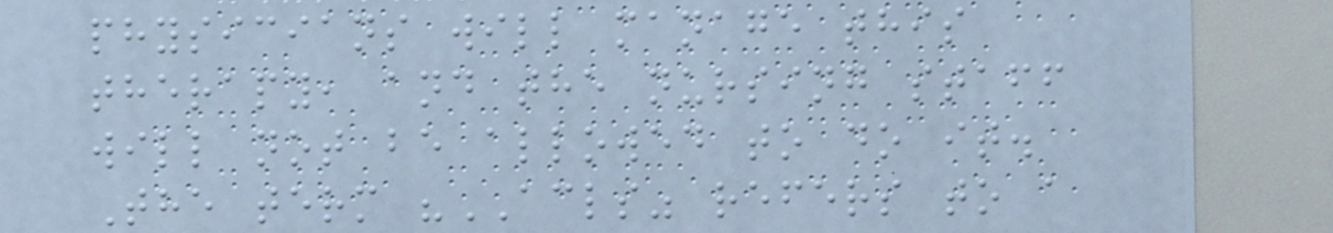physicians will manage this
therapy, and the nursing staff
will not be allowed to do it.
The term "ACLS" refers to a
